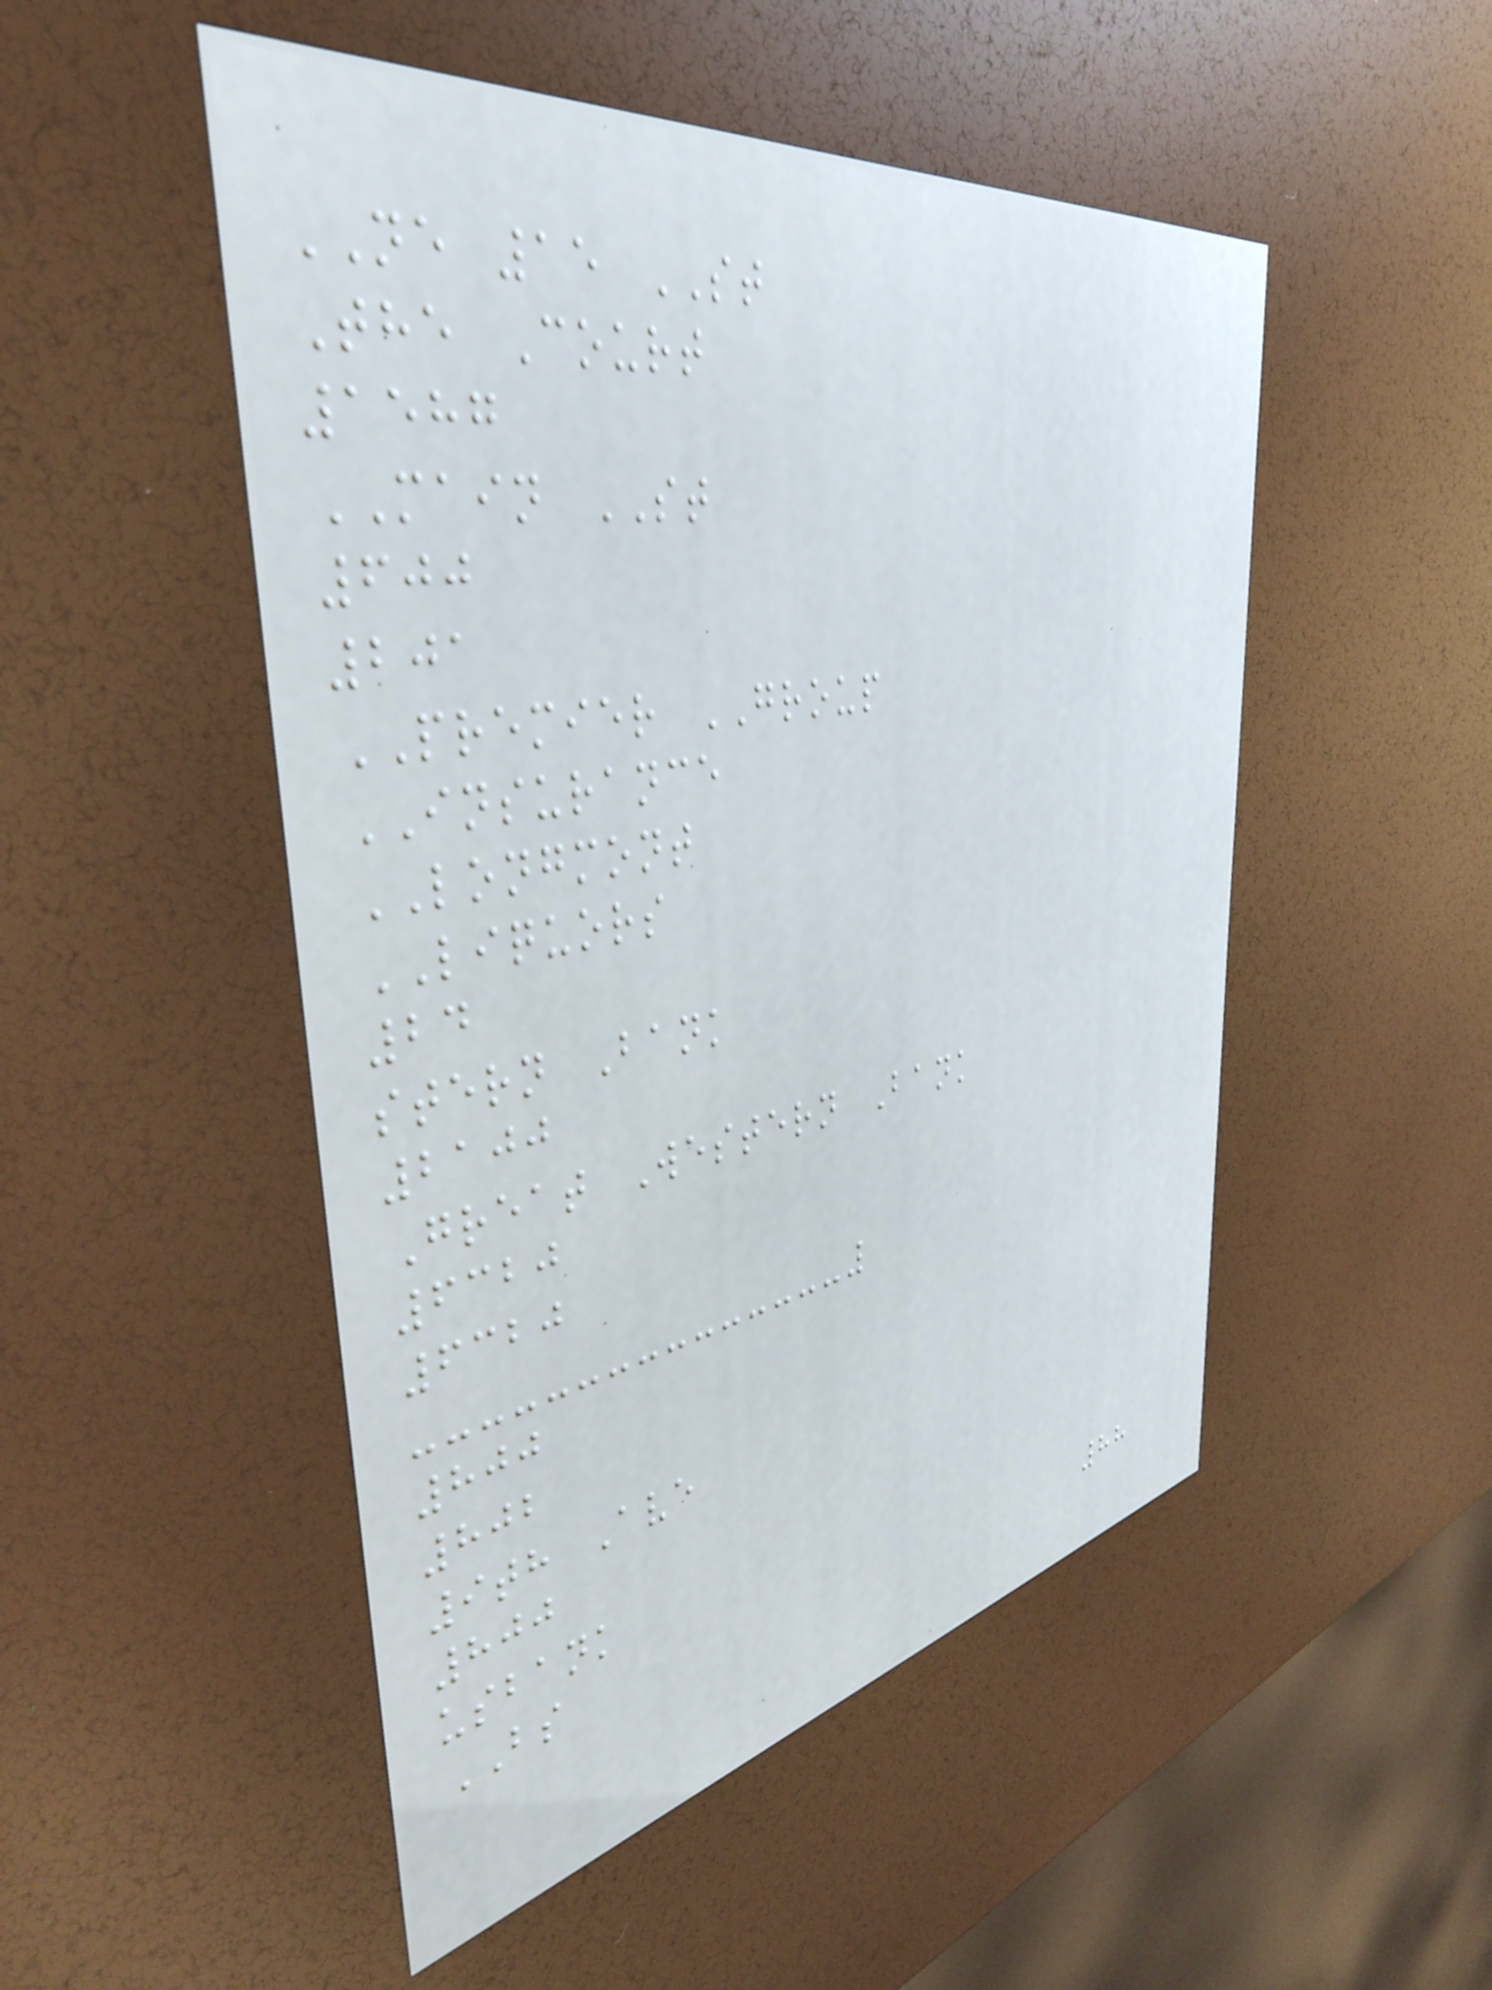NE 15 ST
The Court
1587
MAIN ST
600
201
PREMIER GROUP
INSURANCE
LONGMONT
LIQUORS
24
stern Bank
2100
Great Western Bank
6320
6320
800
802
9th Ave
800
usbank
BS
88
